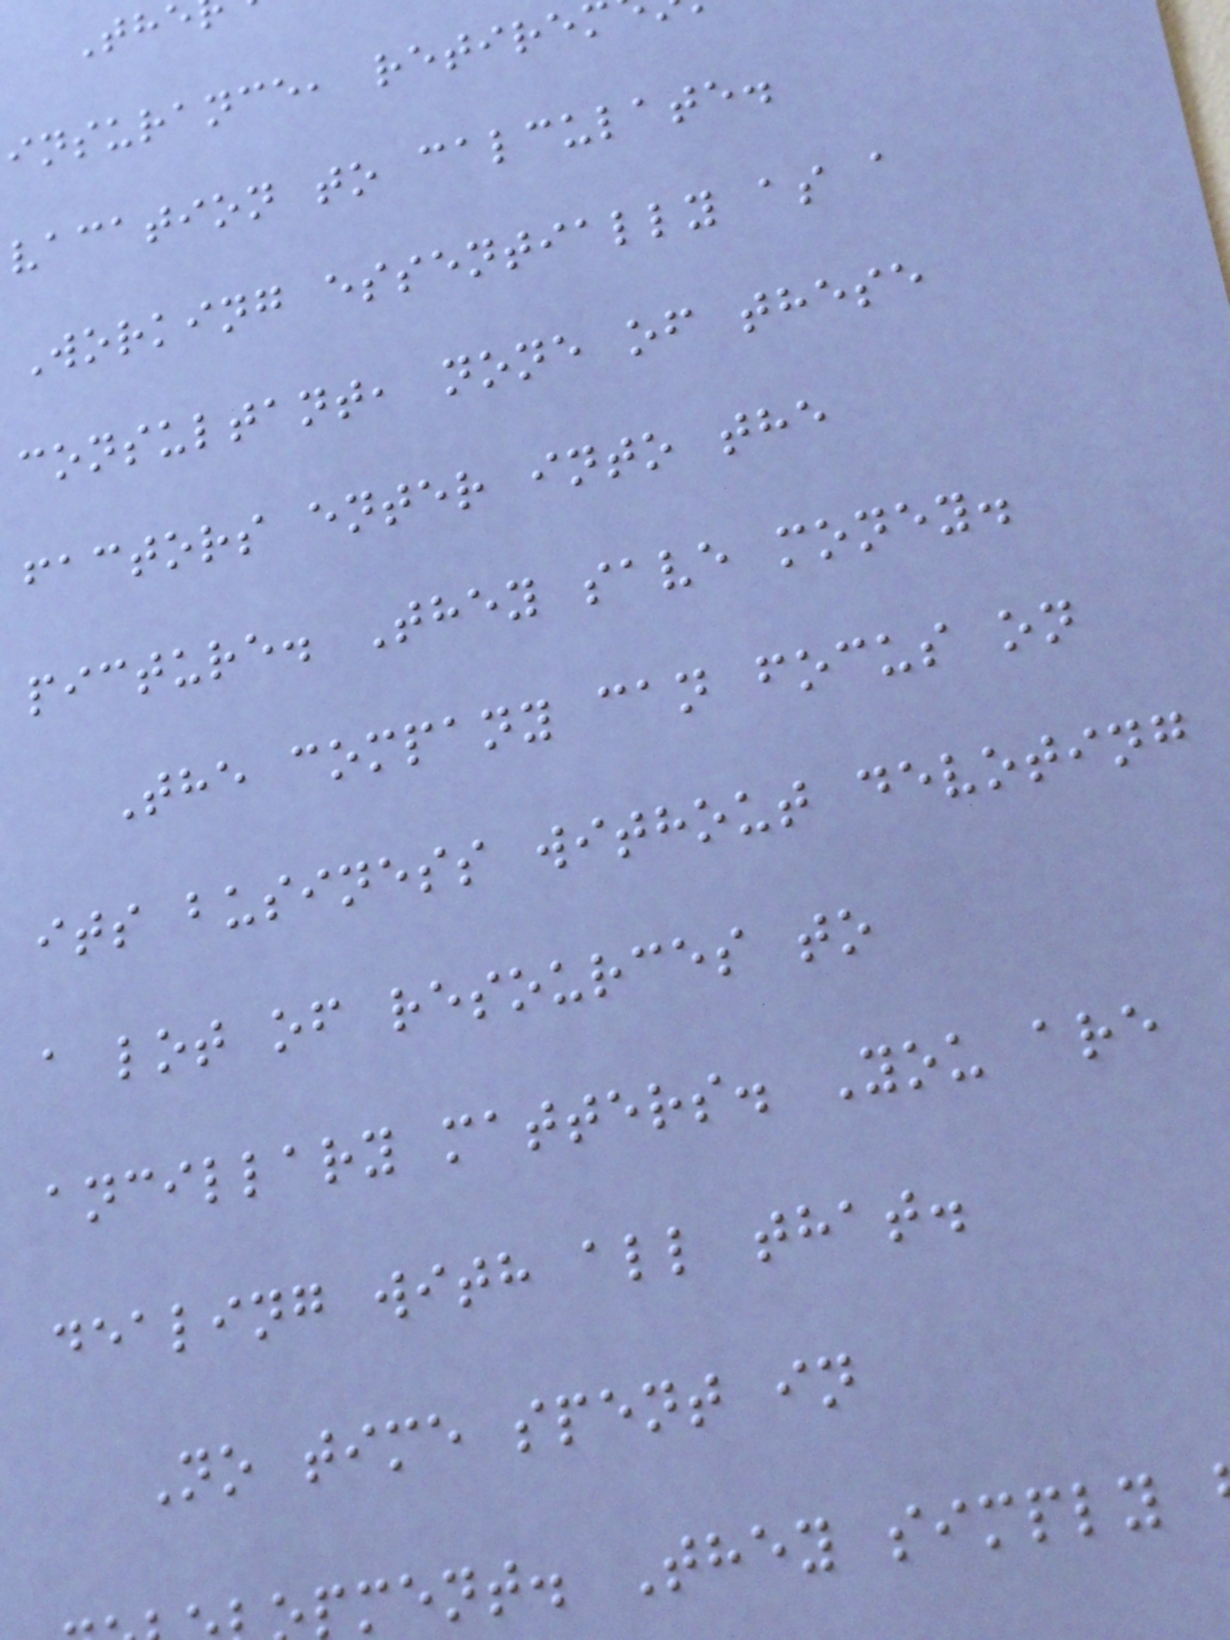insurance, retire
vacation to calculate.
Working essentially as a
consultant, none of these
factors enter into the
picture. They save money.
The company can focus on
its business without devoting
a lot of resources to
ancillary matters. You are
dealing with all that.
No time spent in
pment. They simply
